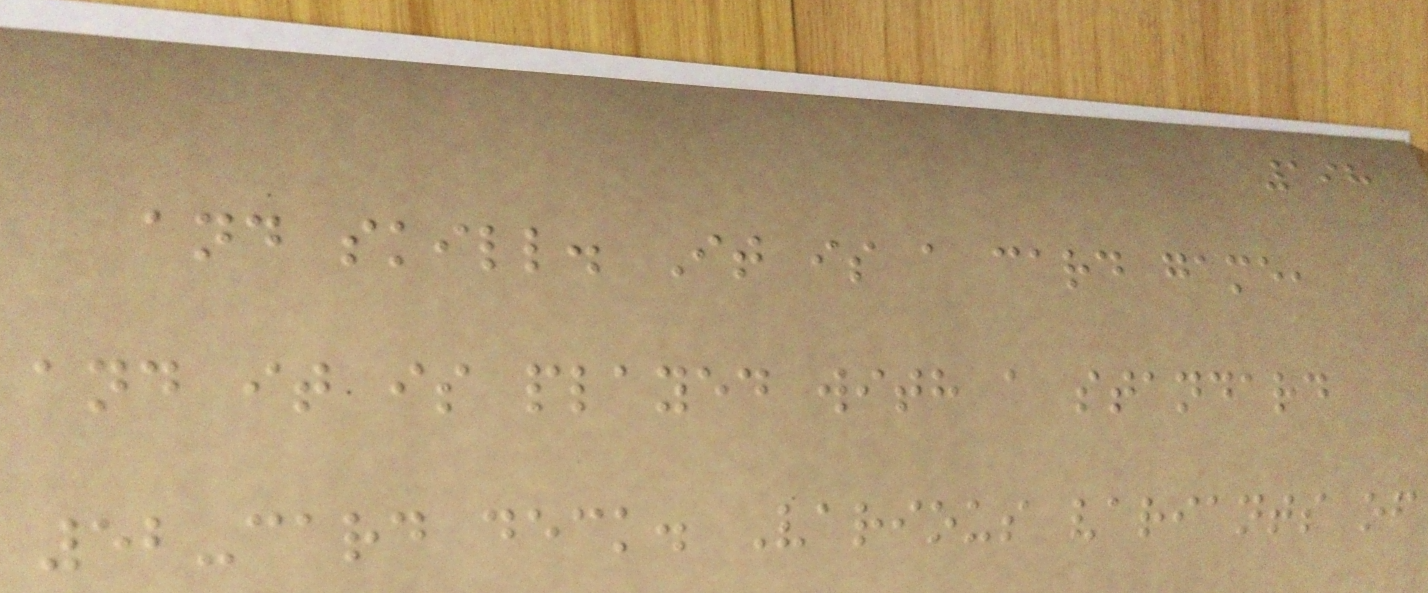198
and skill. It is a card game,
and it is played with a standard
52-card deck. Various variants of
